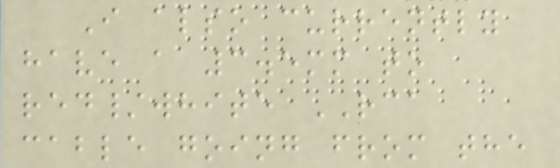I also currently
have a 3.5mm to
red/white RCA
cable going from the
